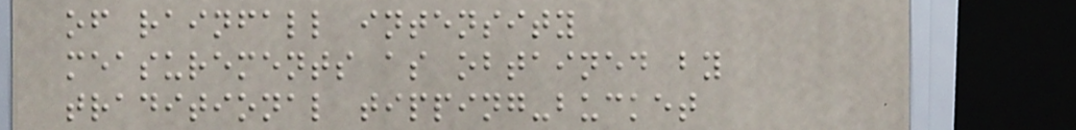of rainfall intensity
measurements as obtained by
traditional tipping-bucket
